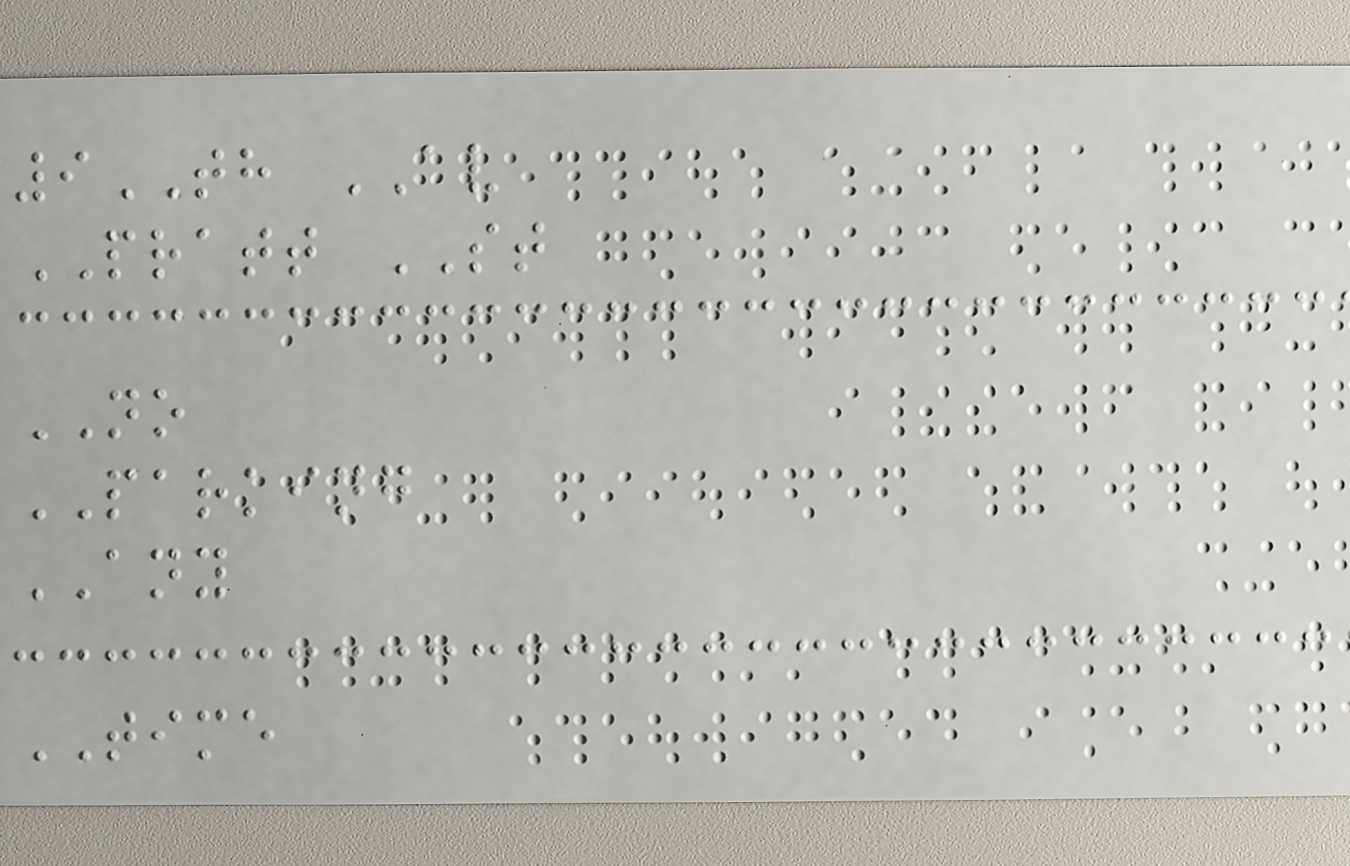9TH AV
PRATT ST
NO
PARKING
ANY
TIME
